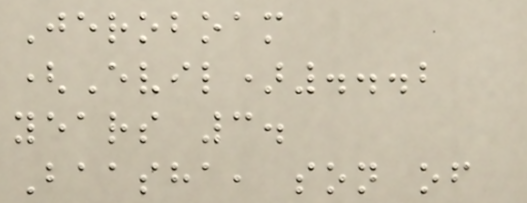Jeroboam
(Evil)...2
years 3.
Baasha, son of
